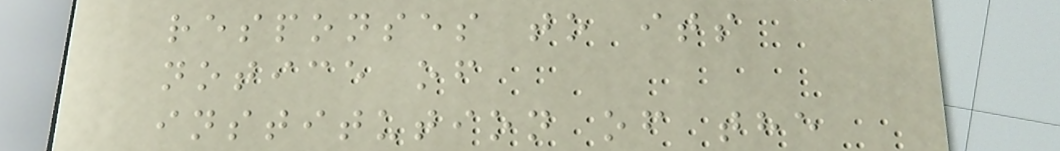responses to its
notice of
institution of the
